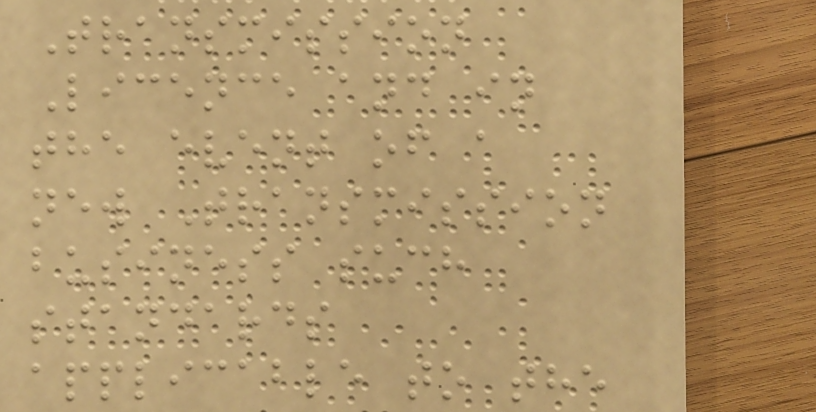Transmission
Licence and in
the event of a
new Transmission
business such
standards
applicable to the
